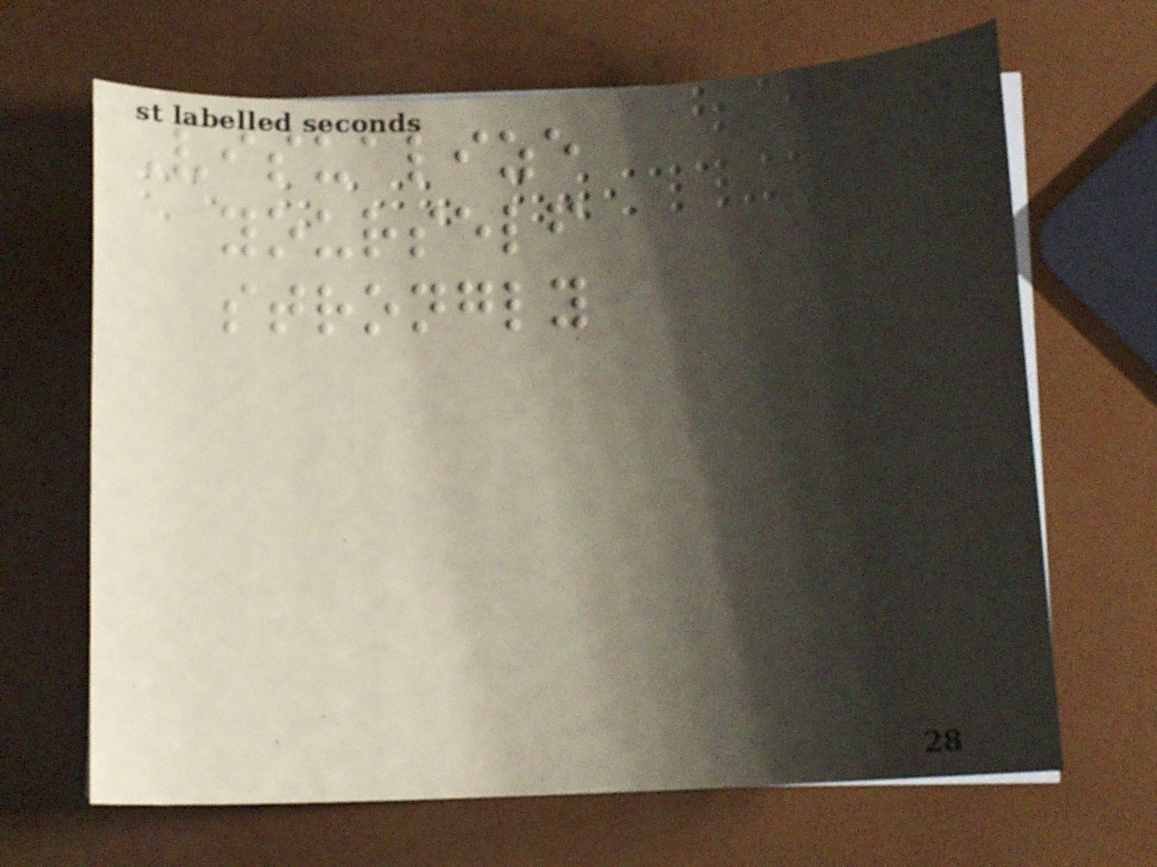Visualize
yourself
strongly
